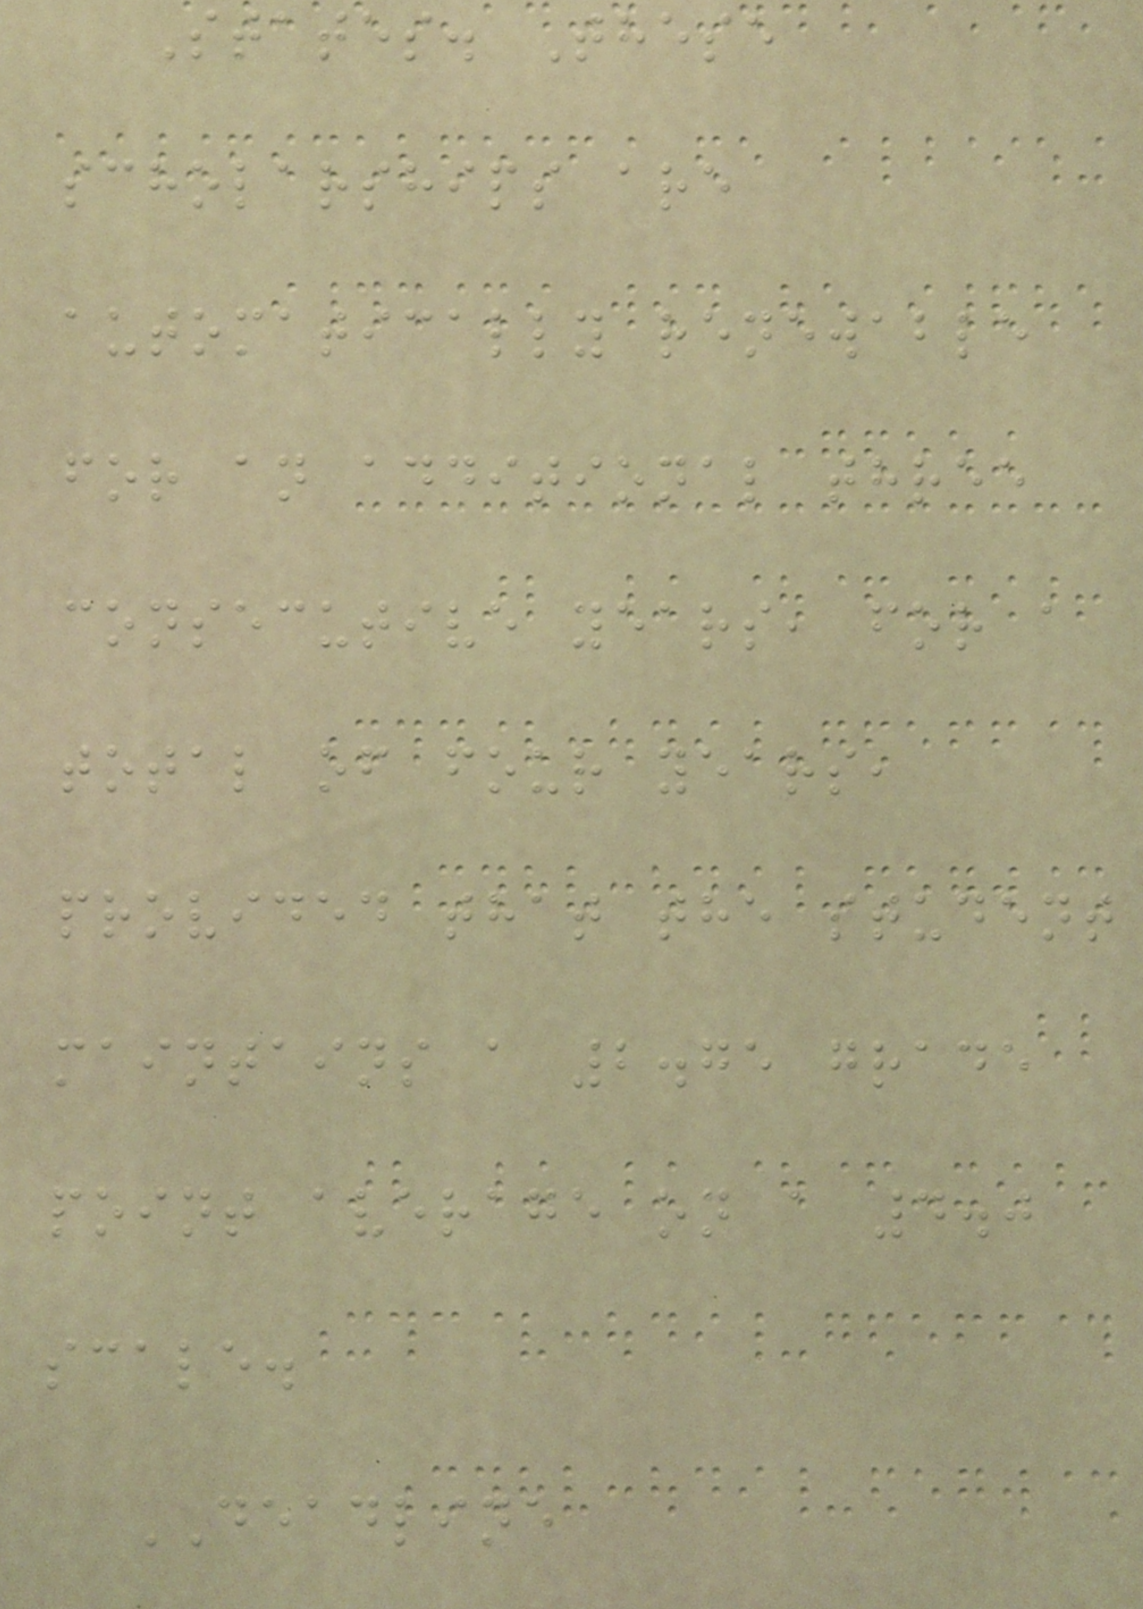States. These
scholarships are
automatically renewable
for an additional three
consecutive years, for a
total of four years,
provided that the student
maintains a 2.75 grade
point average on a 4.0
scale.
DEADLINE
